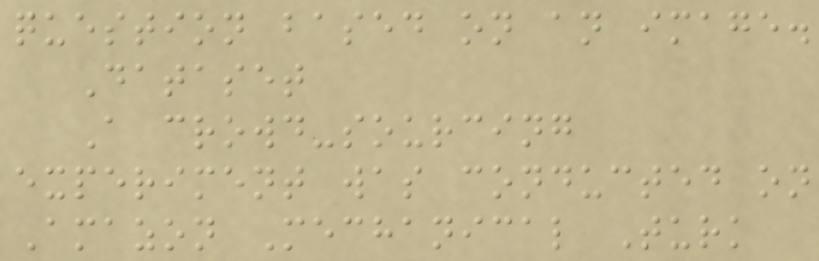question based on an image.
Dataset
A crowd-sourcing
experiment was conducted on
Amazon Mechanical Turk
